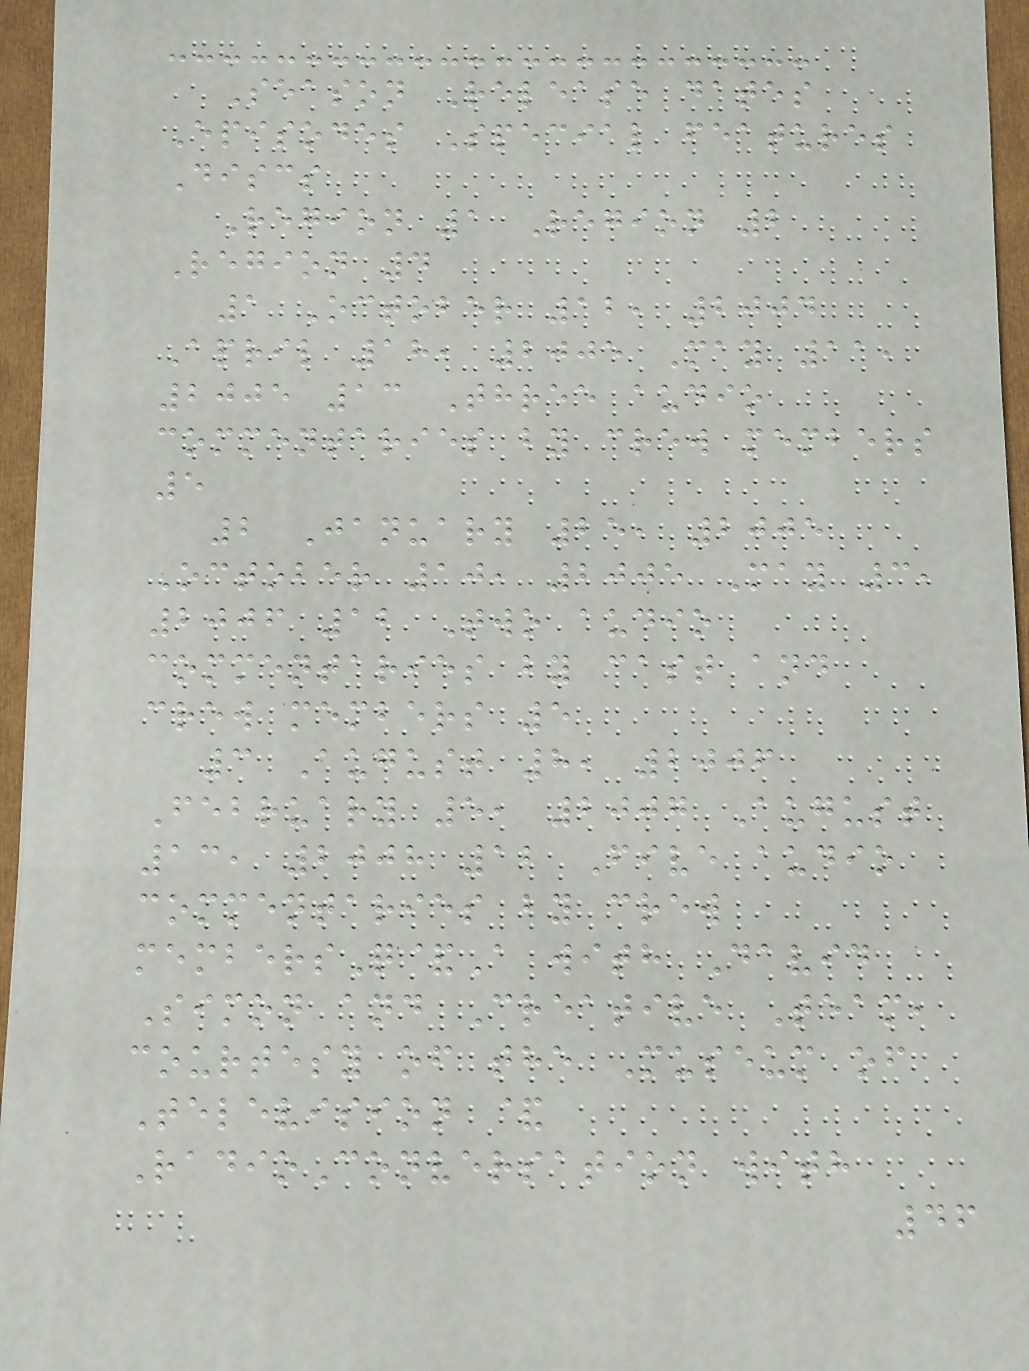Season Release dates
Episodes Special features
Discs
Region 1 Region 2
Region 4
1 October 12, 2004
April 18, 2005 May 11,
2005 13 Three audio
commentaries by crew members
5
2 January 25, 2005
October 10, 2005 May 3,
2006 12 Two audio
commentaries by cast and
crew members 5
3 August 8, 2006
February 5, 2007 August
13, 2008 12 Five audio
commentaries by crew
membersQ&A with David
Simon and Creative Team,
courtesy of the Museum of
Television &
RadioConversation with
46
